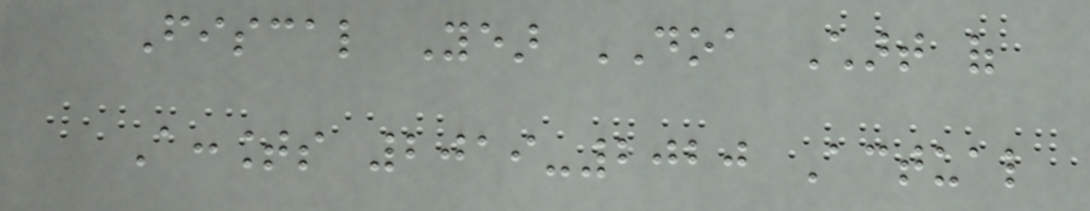Fiscal Year DOA Chart of
Accounts 2019-2020 Actual
